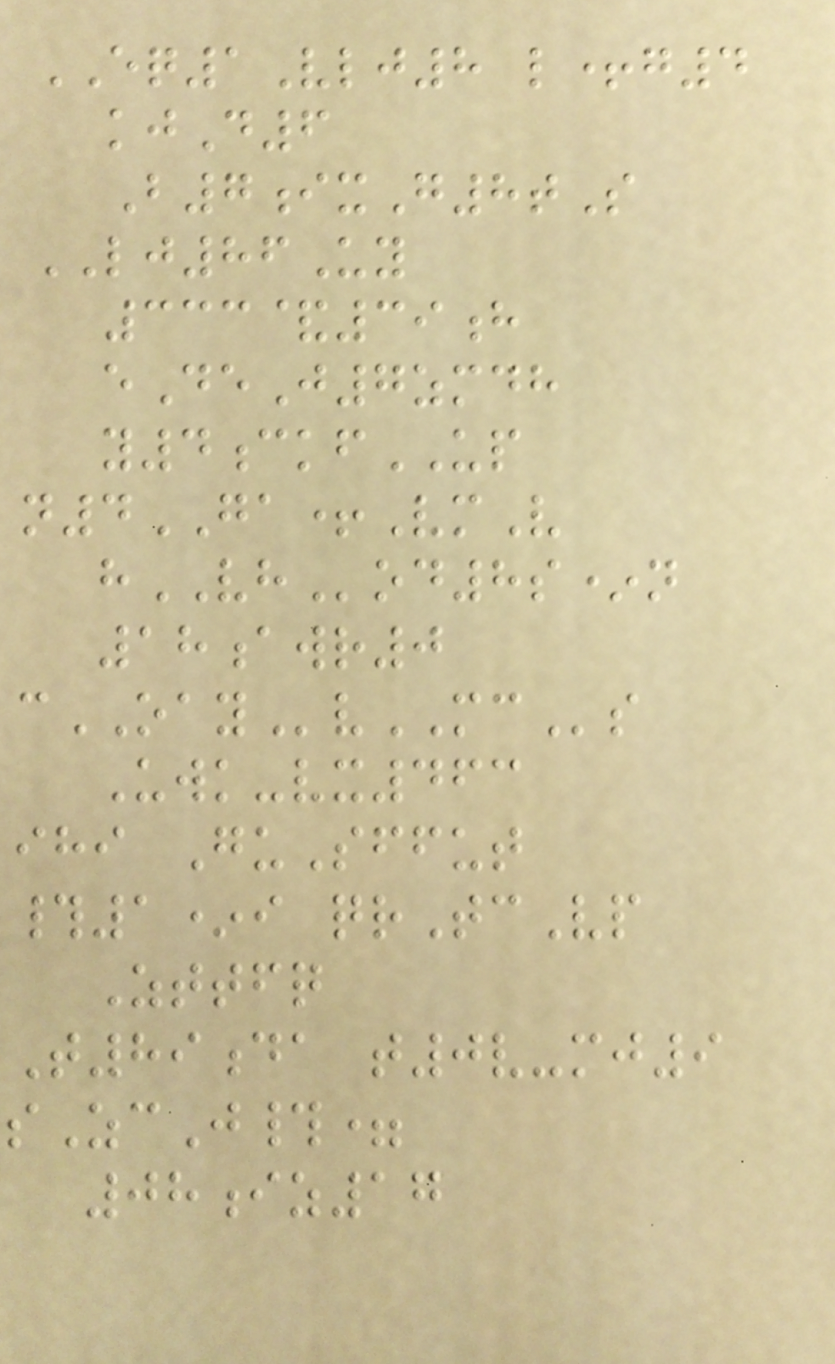EQ1Vlj8 l+g4
kjD6
B7ixG8tS
LJ86Uy
333&39h
eDeJ7zmdh
y4ckfUP
n4GA+VmV
hVHod8s*n
18awr0
cOAYvMCs
Uwk-vx463
ihi GuSffut
#1*i qrTcVp
Zttfq
T89da t0v-mj9
sZcJ#=
08iz17
